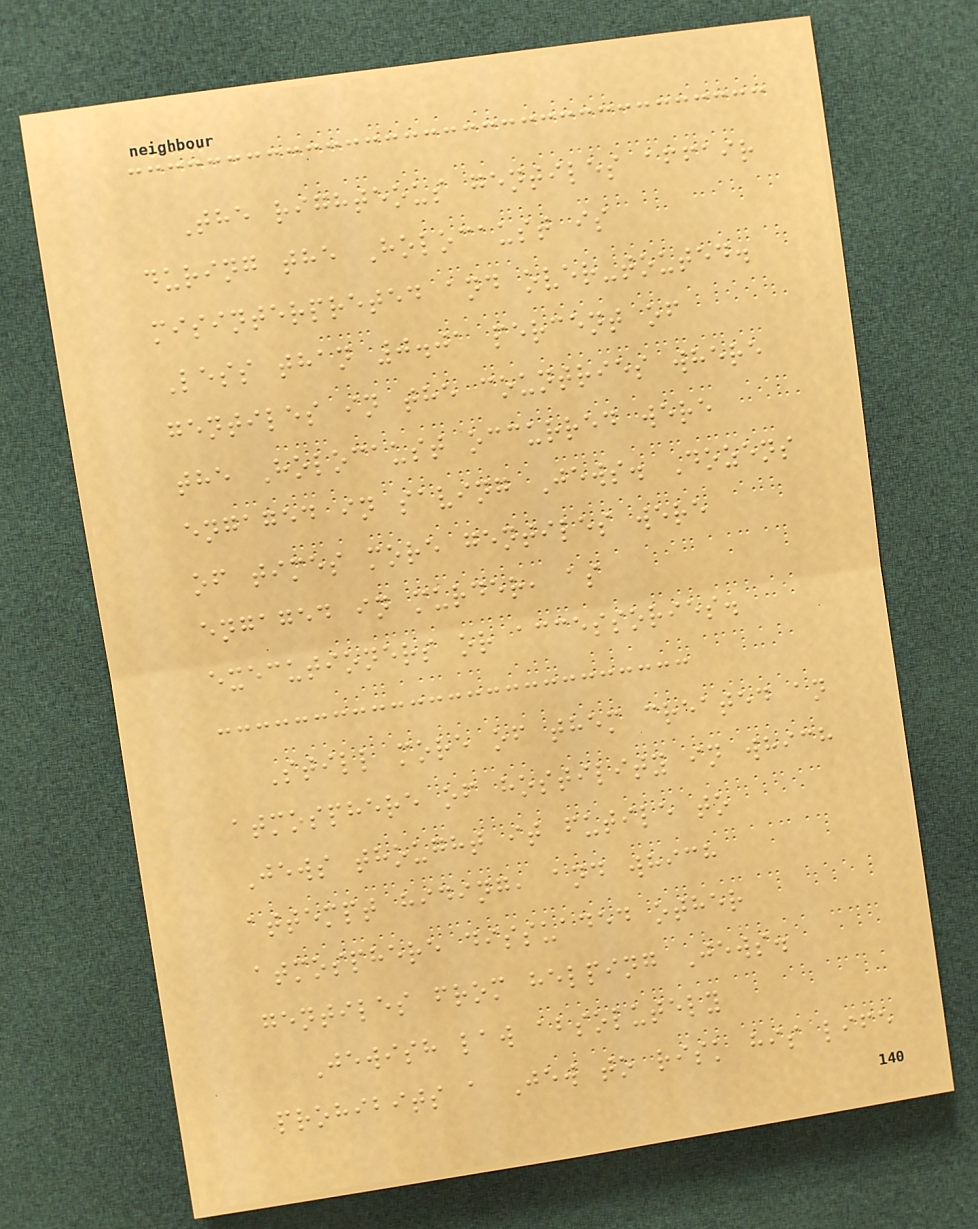The righteous gentiles affair
during the Holocaust is
misinterpreted and over-touted.
Less than 0.01 percent of
gentiles in the countries where
the Holocaust occurred were
engaged in saving Jews. Dozens
of times more gentiles were
engaged in murder, as
executioners or accessories.
Still more of them created an
atmosphere of hostility in which
Jews thought it futile to
attempt hiding, and which
atmosphere dissuaded other
gentiles from helping Jews.
Jewish law absolutely
prohibits a Jew to risk his life
